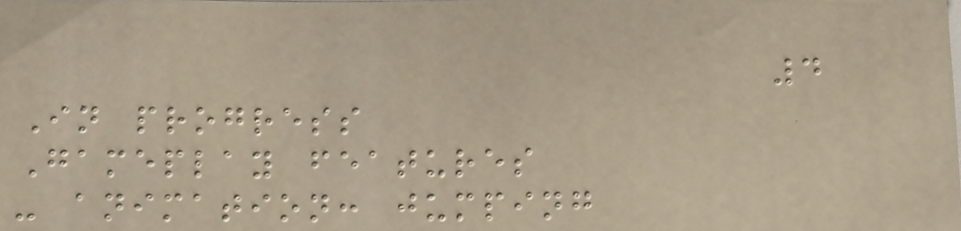4
In progress
Gameplay features
- animation: jumping
